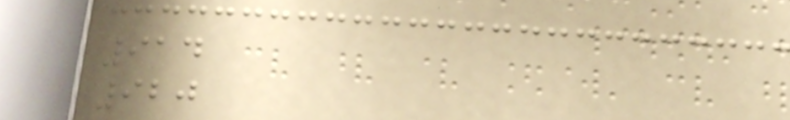914
920
